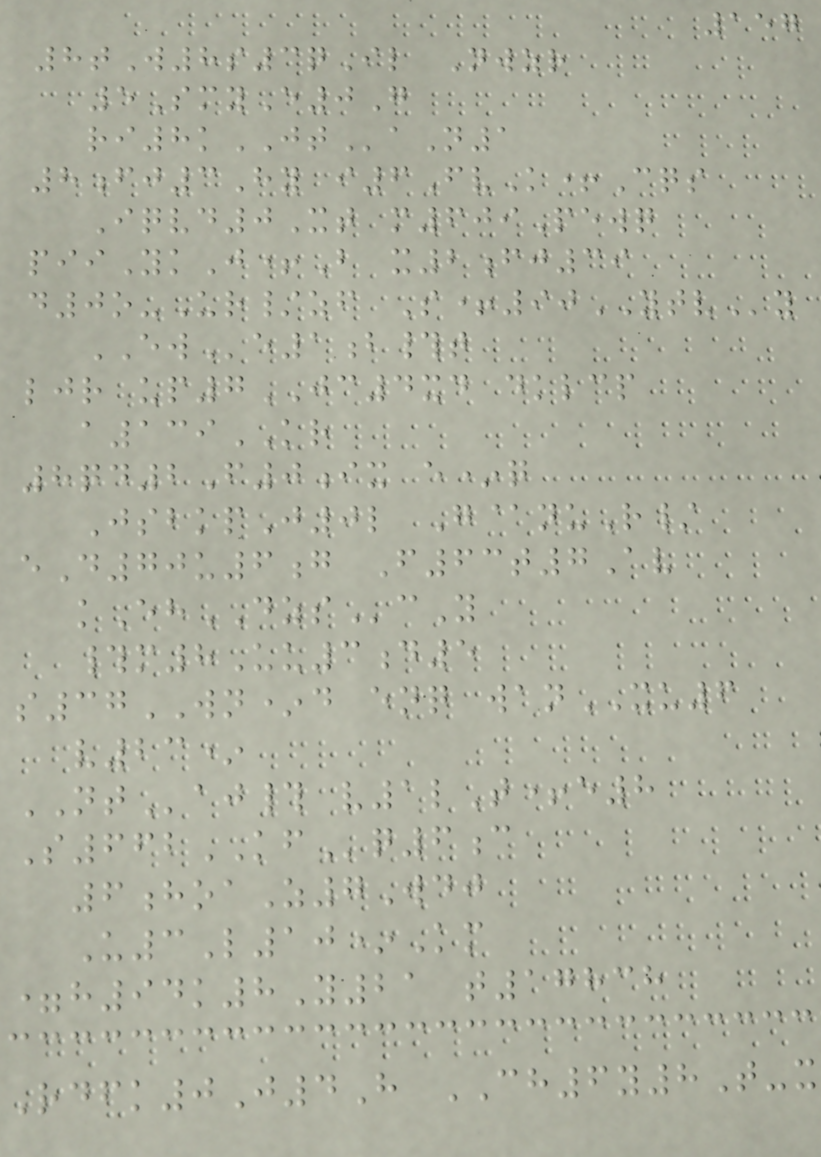157
8tW8s3qIl Nwzr
5SmyE0G
ri8kJTaN1
8fj3Hy i6FvK+Cqs
Iqvd0Xt m609Pewq
piiYkJ+B x2fj39
d0o-Ur/zf S+90YTVy
EWe1b#t
ljr up7JC4xd dklcp
a139KR
8qd2F0ix e*q
JsbkpJ0l G@nuR/
eD70u6g F63t7Av
kEhDZScY
#m8Uu3d5
s37WN*d enq wanXU6
v23*
NTaj# v1lT+e8
S662KFq6c
6hoaZ7Wdj
U3L10*Km
=h94k8Y21 t17838
Rdfk0J4H CH6y8T-x
